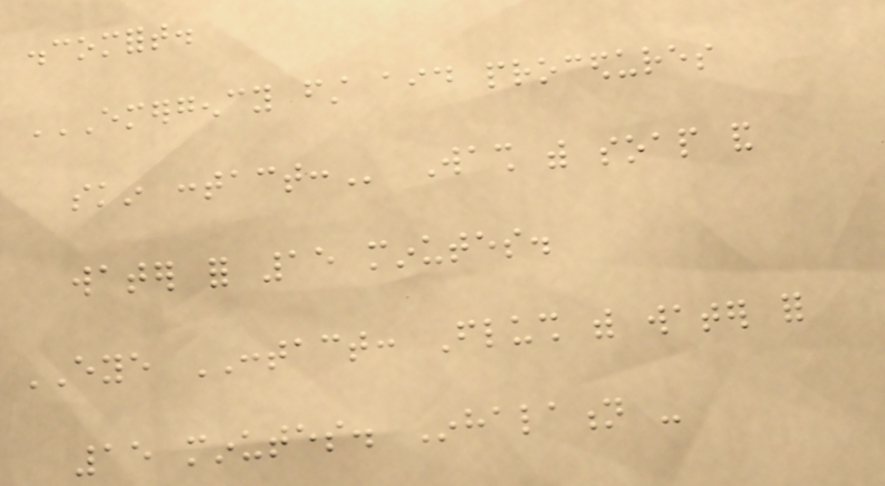discomfort.
EMERGENCY FIRST AID PROCEDURES
SKIN CONTACT: Wash with soap and
water for 15 minutes.
EYE CONTACT: Flush with water for
15 minutes. Inhalation -
